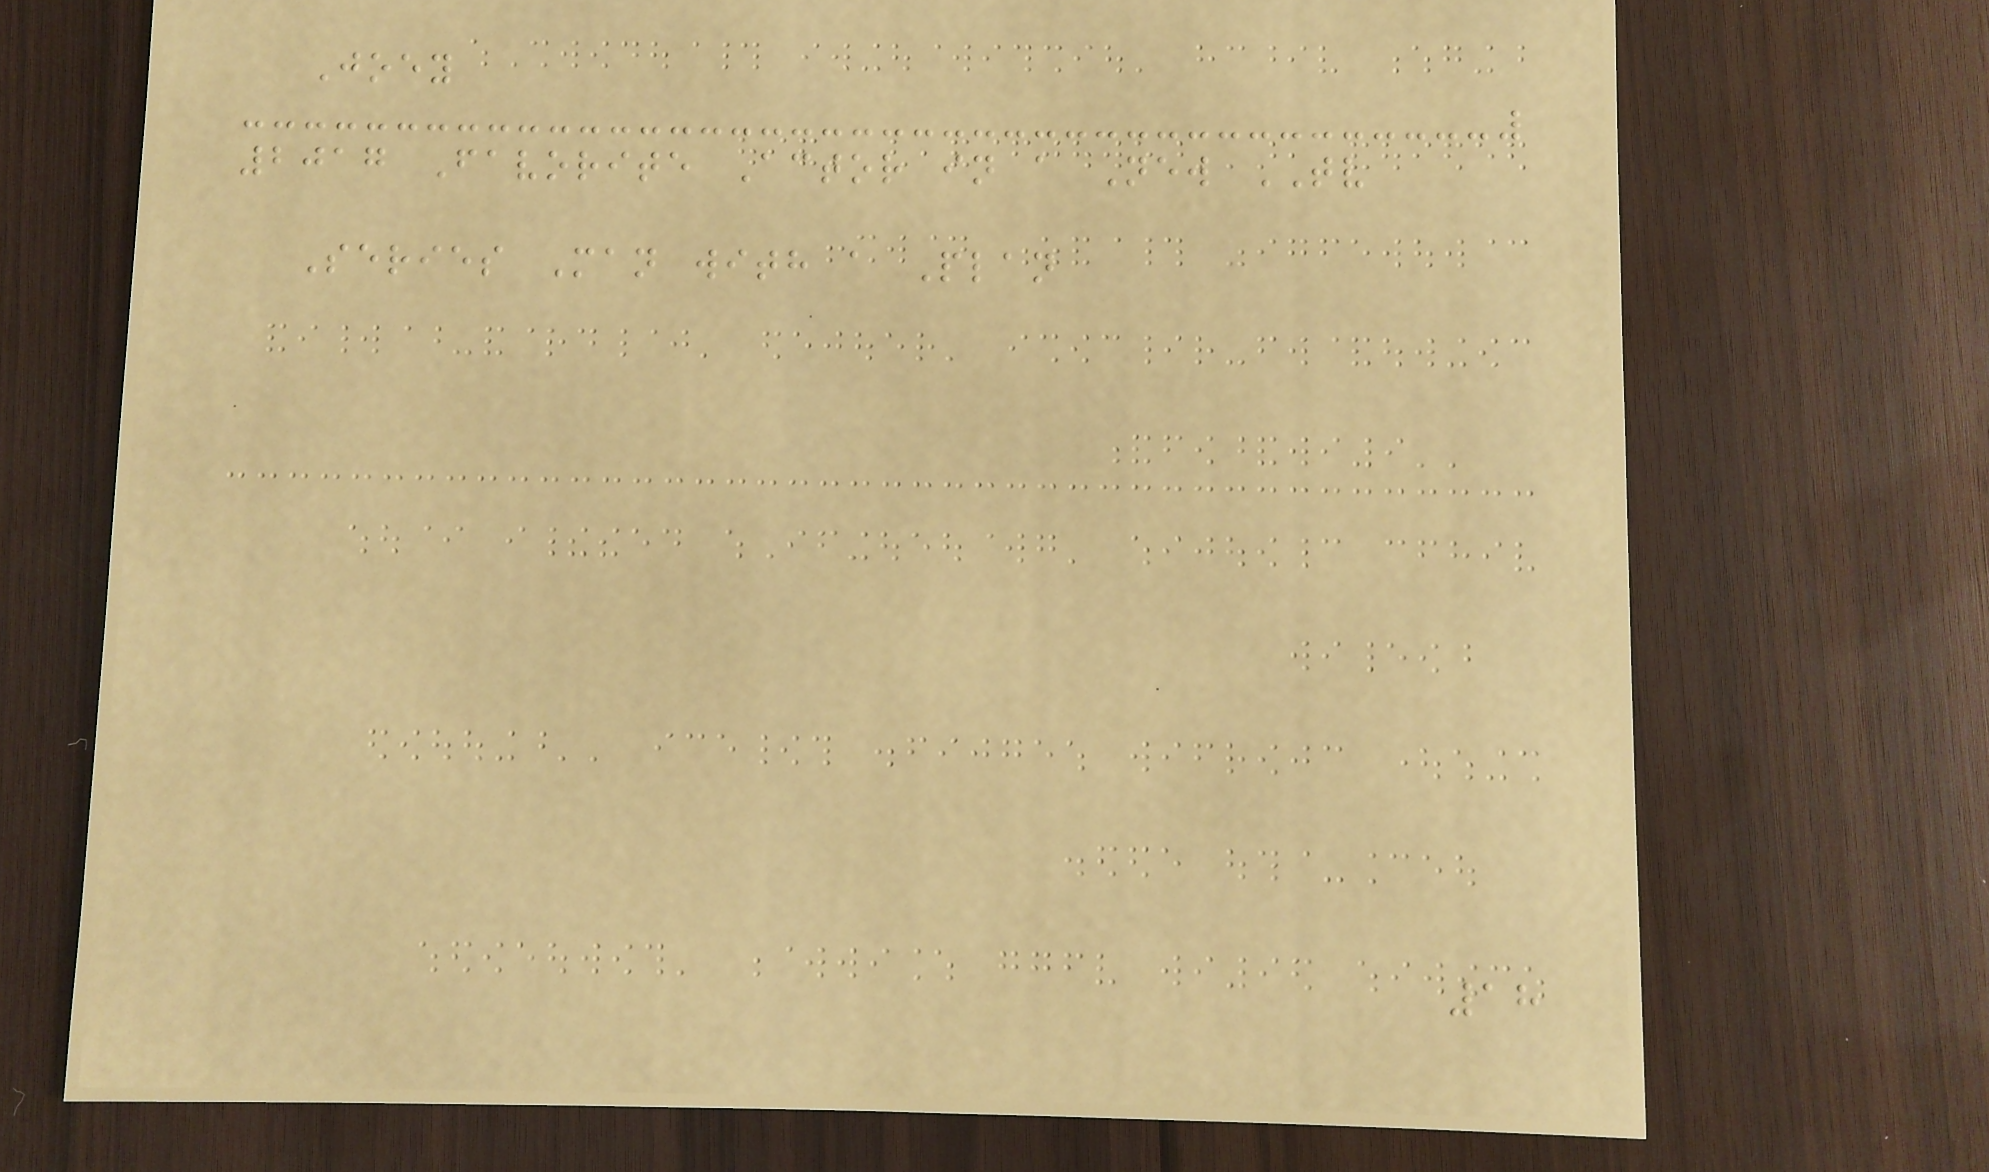Joey
2017 Favorite Actor in a New TV
Series Man with a Plan
18
